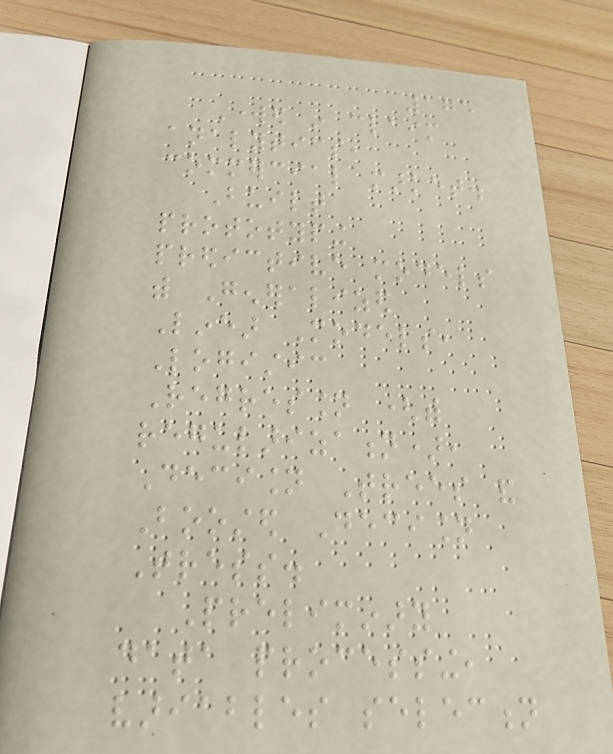175
Worked in claim
analytics,
commercial market.
Built
prototyping
predictive models
with Generalized
Linear Models,
Logistic
Regression (with
regularization),
Decision Trees and
Boosted Decision
Tress.
Preliminary
data processing,
variables selection
